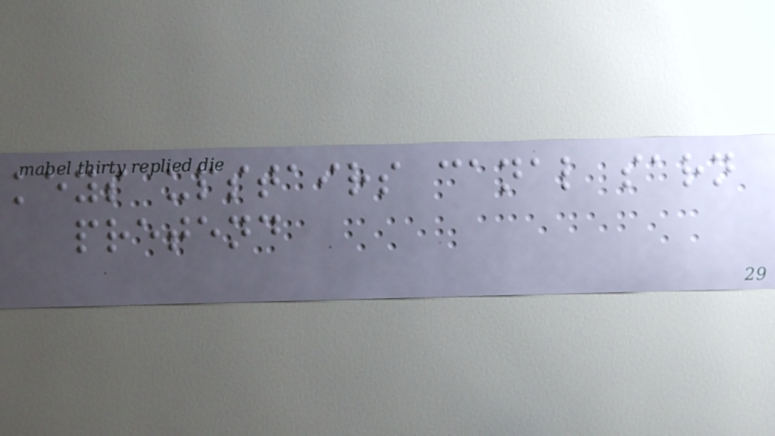keys upstairs canal sarn
pretend
